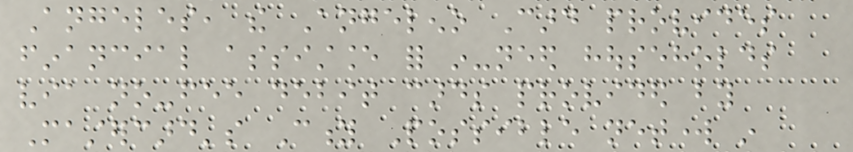Angeles, the Angeleno Card provides
financial assistance for in-need households
via no-fee debit cards provided by
Mastercard's City Possible network in
